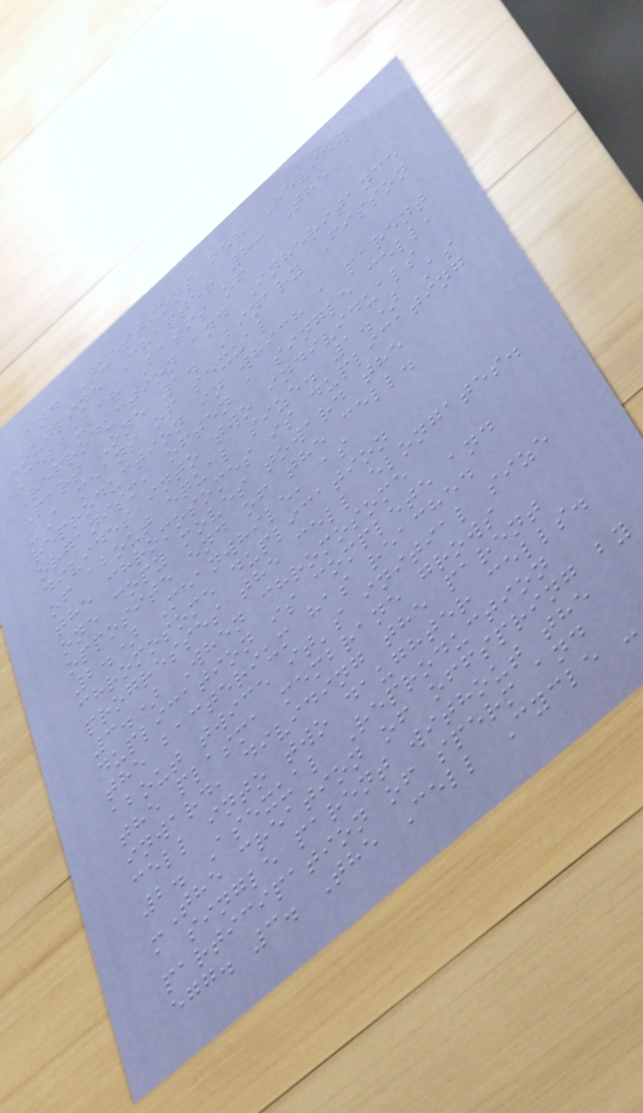and Questions for Review
Outline Chapter 8: The
Cellular Basis of
Reproduction and Inheritance
Part One 1. Binary Fisson
-A means of sexual
reproduction in which a parent
organism, often a single cell,
divides into two individuals
of about equal size. 1.) As
the chromosomes is duplicating
one copy moves toward the
opposite end of the cell.
2.) Meanwhile, as
chromosome duplication
progresses the cell elongates.
3.) When chromosome
duplication is complete and
the bacterium has reached
about twice it's initial size
the plasma membrane grows
inward, dividing the parent
cell into two daughter cells.
2. Asexual Reproduction
-The creation of offspring by
a single parent without the
participation of sperm and
egg. 3. The Cell Cycle -
